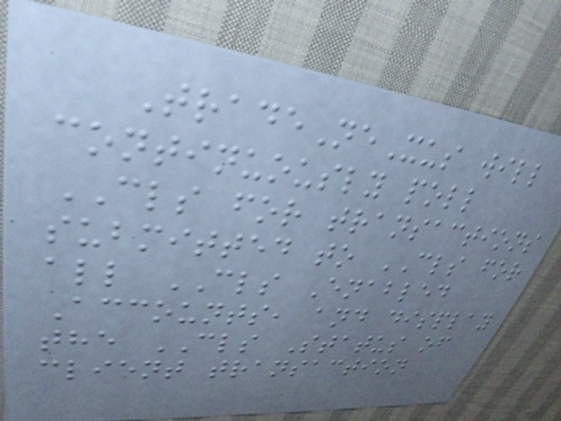TradeNeXus will
continuously poll
CLS for transactions
submitted to CLS for
all CLS Enabled
Accounts, and display
the CLS Status of
client transaction
